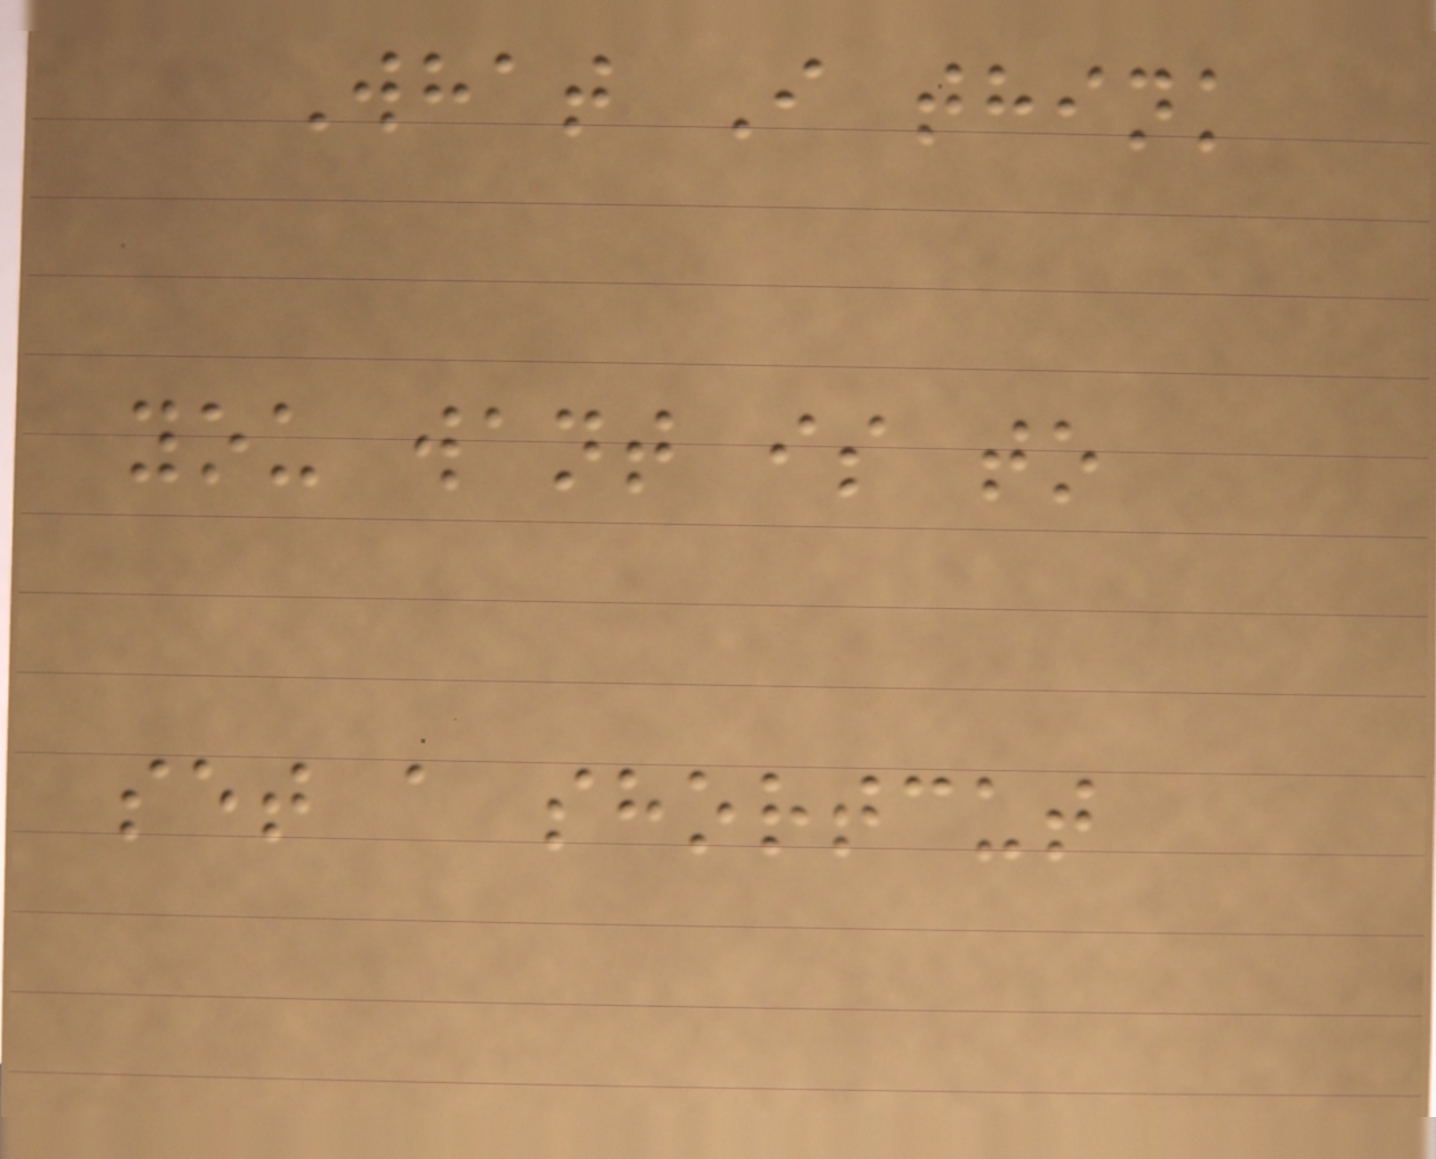What I think
you want is to
set a shortcut
